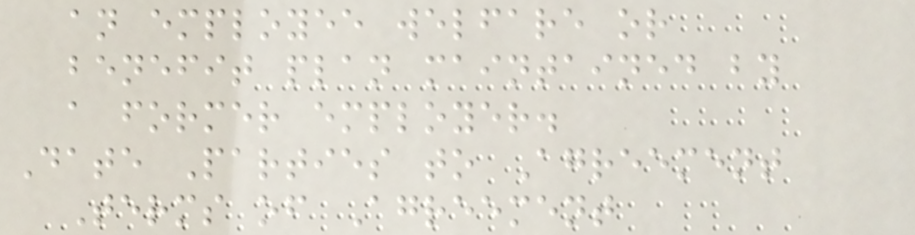an employee welfare or
benefit plan maintained by
a former employer.
Date Parties to Agreement
Terms of Agreement
